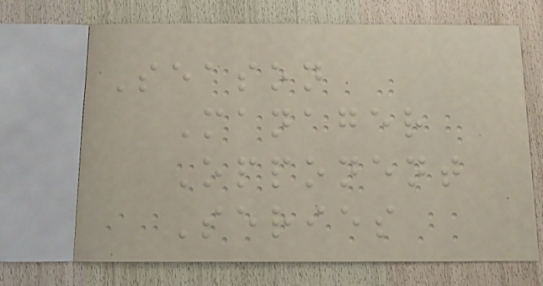Season
Manager
Opponent
Series
